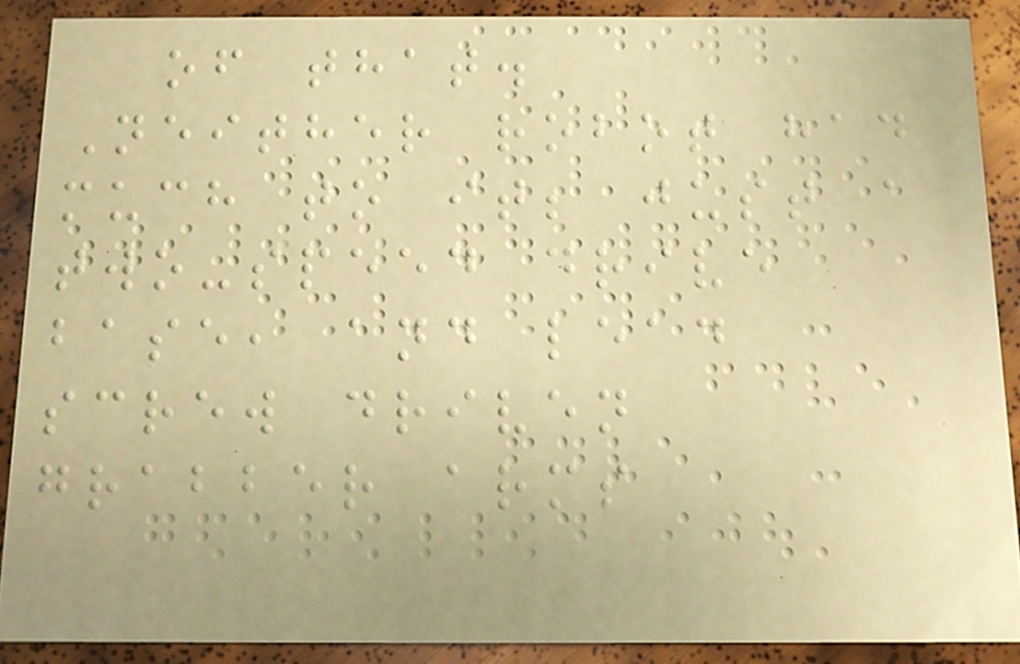of that.
Neither robot had
much to it; just a
two-speed drive
base, and lead
screw driven
grabber arms
